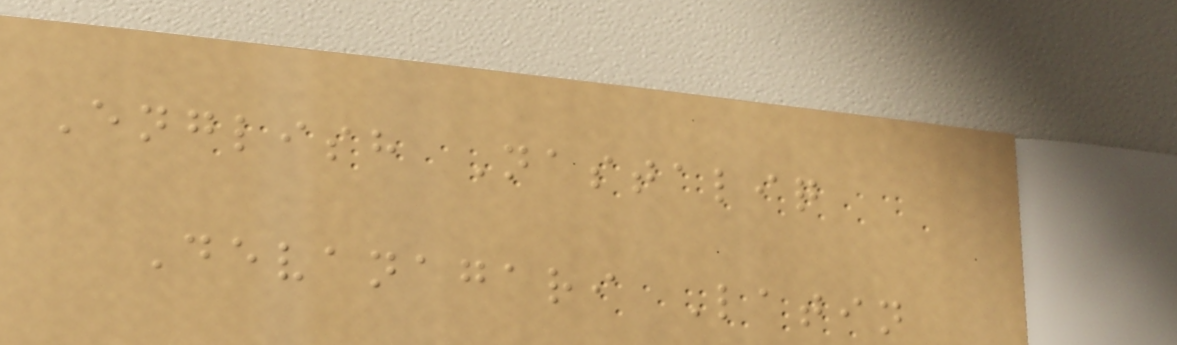English Nastaliq
Devanagari Latin
